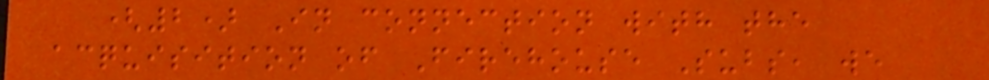(2) In connection with the
acquisition of Firehouse Subs, we
